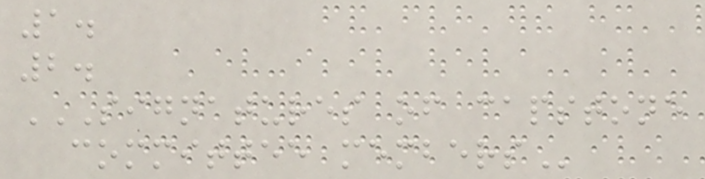1.
2.
SIGNATURES OF CAPSTONE
COMMITTEE MEMBERS
